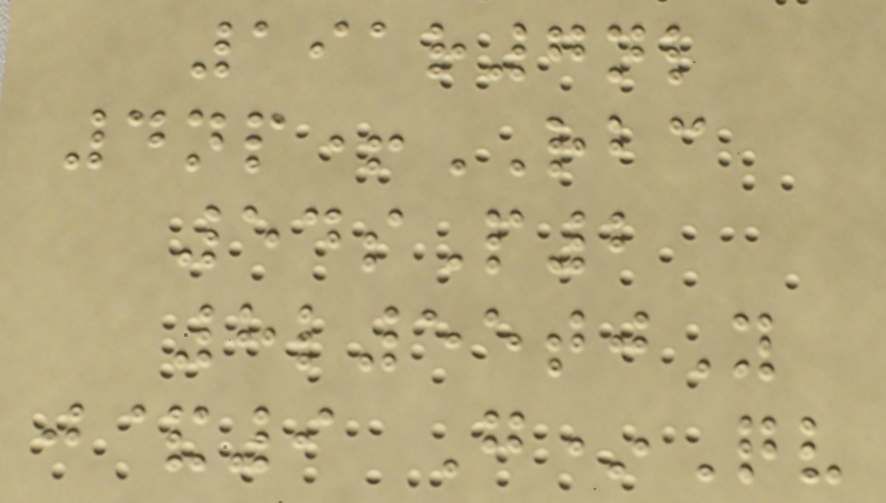191r7nl
4np+RBC
54sP2
8l55tjY
j&9 G*Qv
